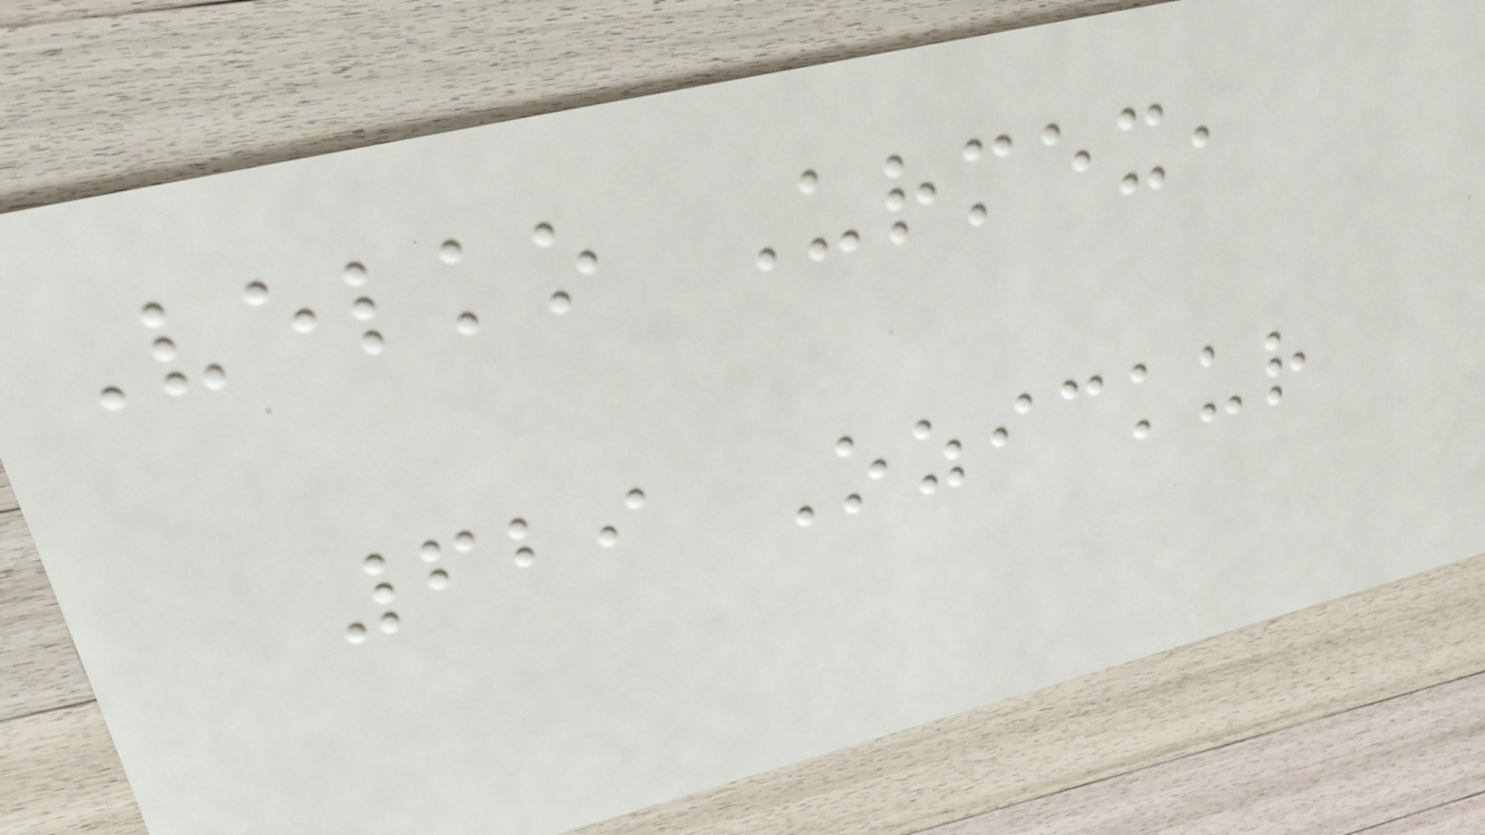Velko Urmex,
629 Ozickur
